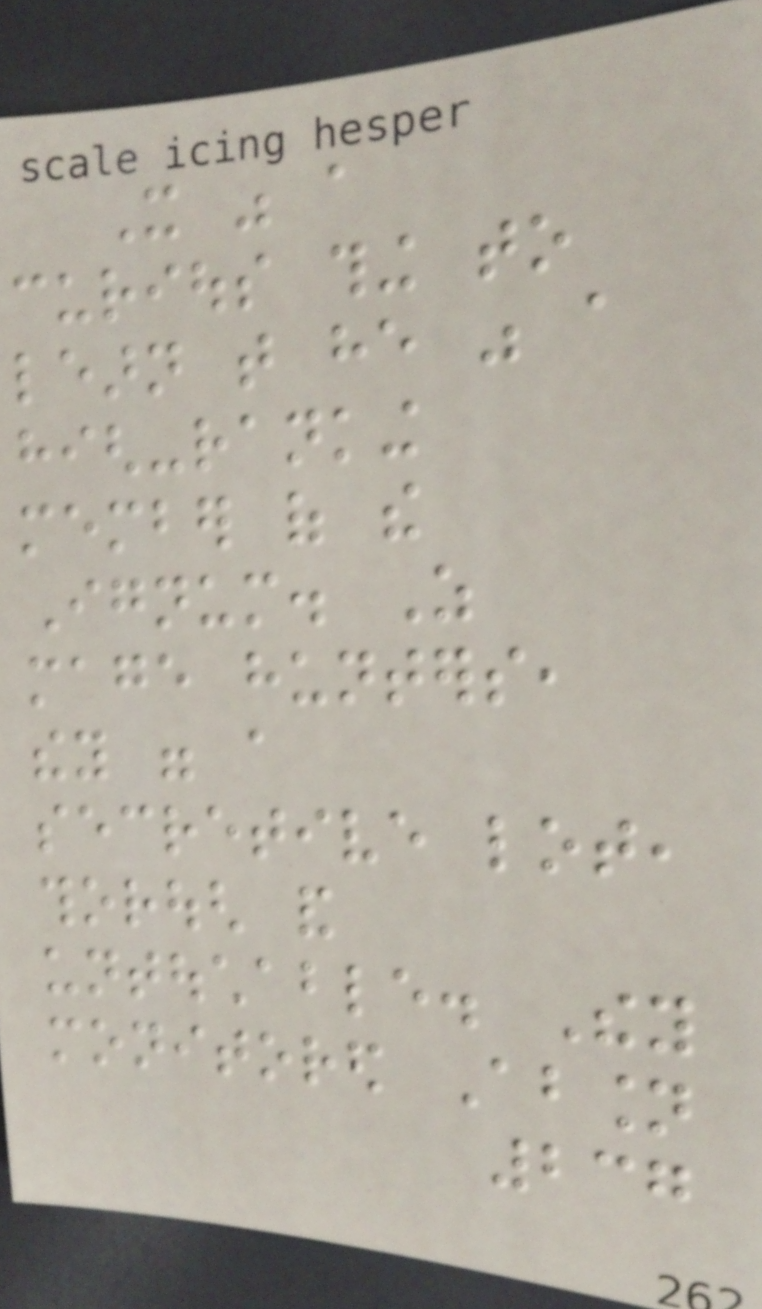It was a
curious thing to
learn that he was a
high-ranking
member of the
Ignum. As
mage hunters,
they were a
secretive lot,
thorough and
untouchable. They
monitored Absion
237
